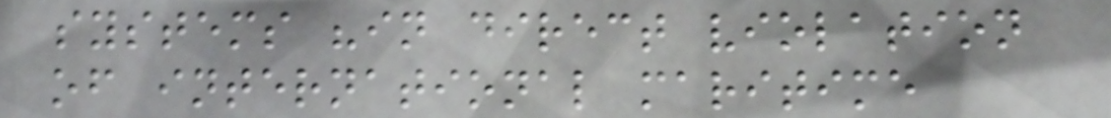systems "in direct violation
of international maritime
